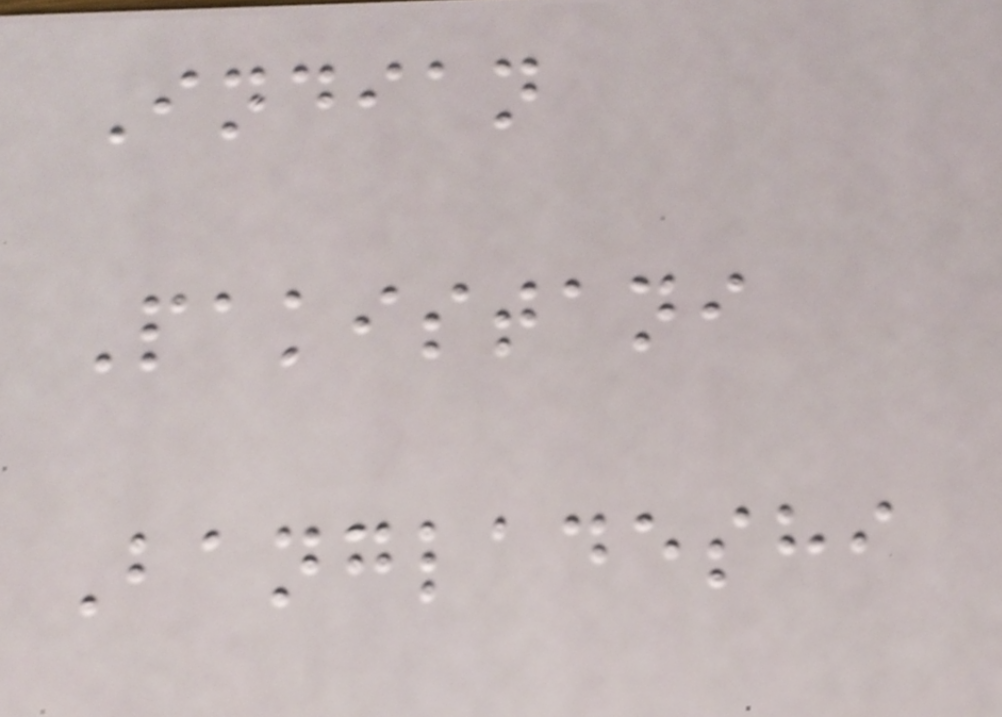Indian
Pakistani
Bangladeshi
